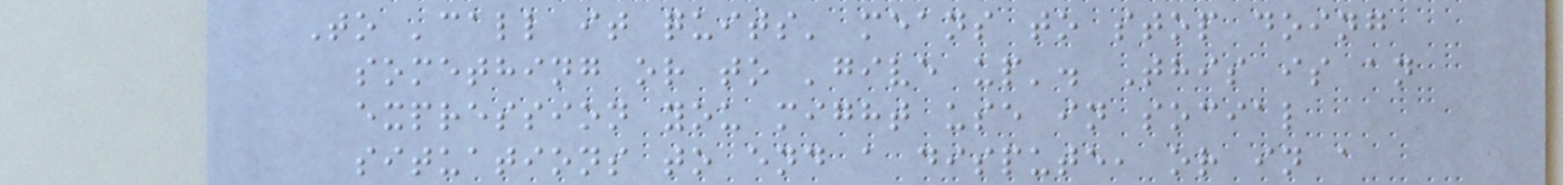To 'call it quits' means to stop doing
something or to 'give up'. This is an
expression you might use in social
situations to end a dispute, or in a
